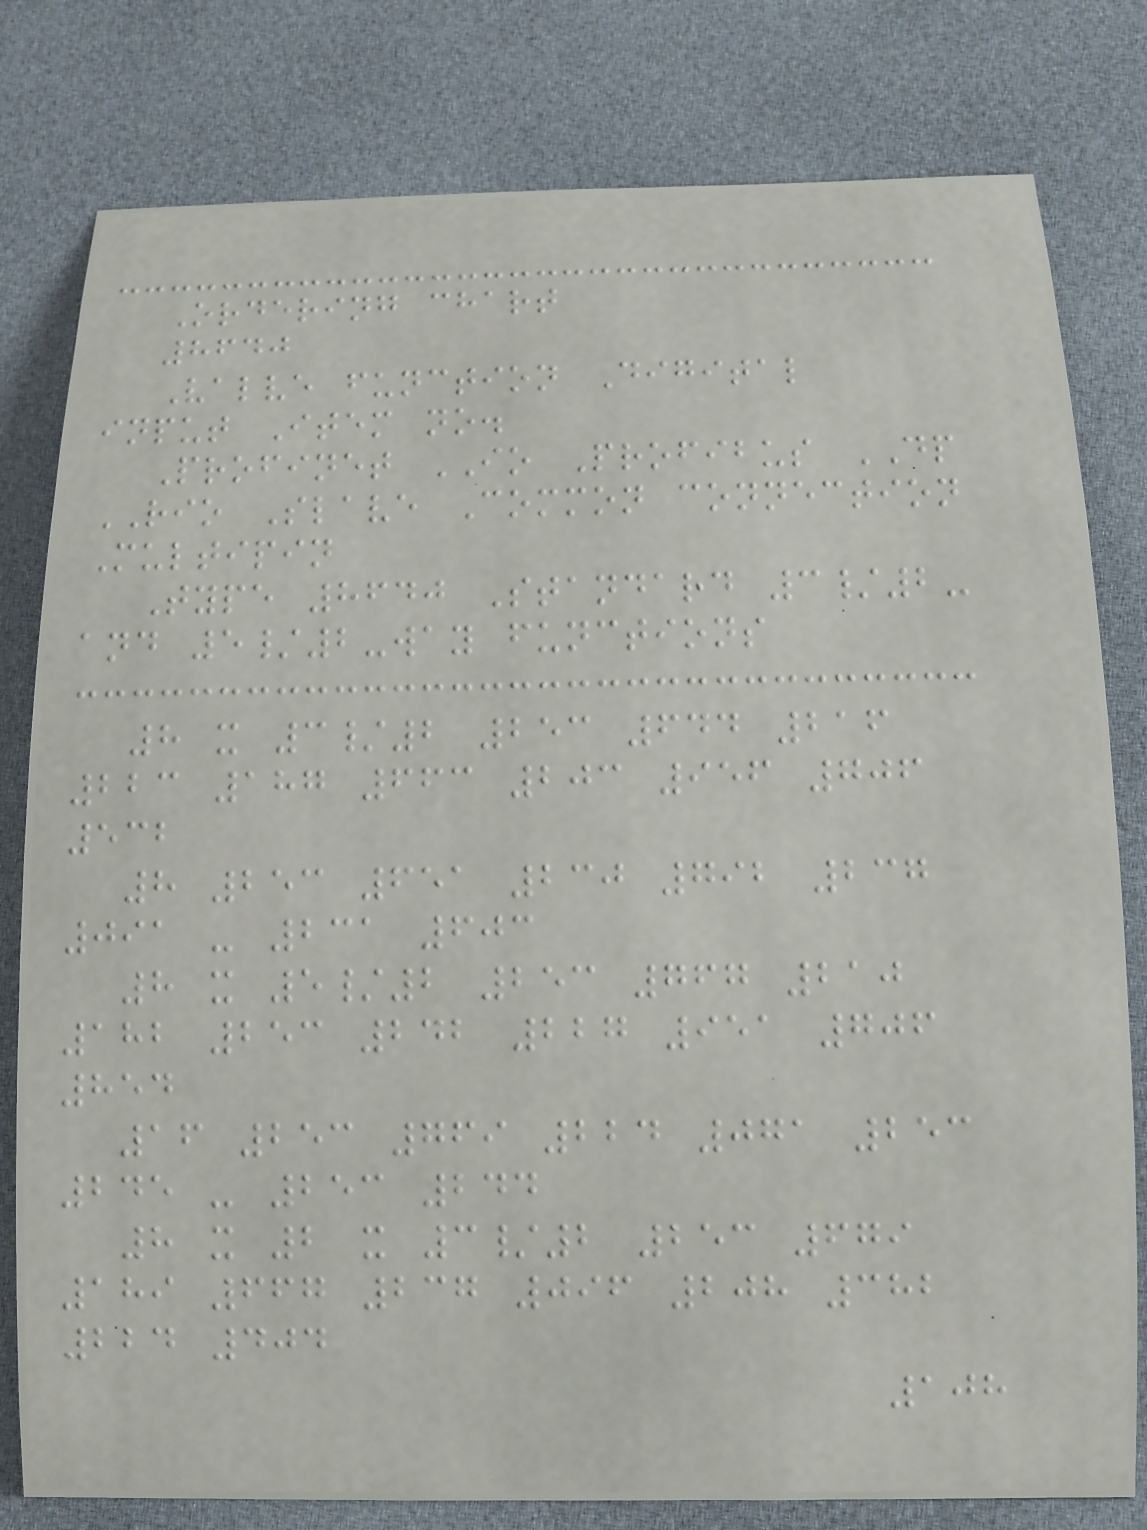Ordering chart
8640
Valve function Digital
input Item no.
Profinet IO Profibus DP
RIO Slave Common connection
Multipin
Type 8640 Standard 3/2-
and 5/2-way functions
8 x 3/2 253 644 216
223 187 663 203 956 706
532
8 253 651 230 792 237
091 - 231 603
8 x 5/2 253 767 210
182 253 242 227 951 706
854
16 253 769 224 071 253
245 - 253 244
8 x 2 x 3/2 253 679
189 667 237 096 208 382
224 404
108
